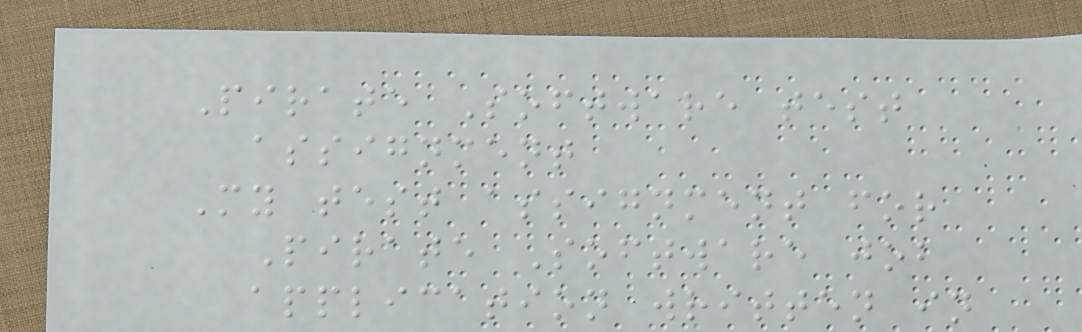Pirate Software test
assignment
My test assignment for
Pirate Software job
application written in
